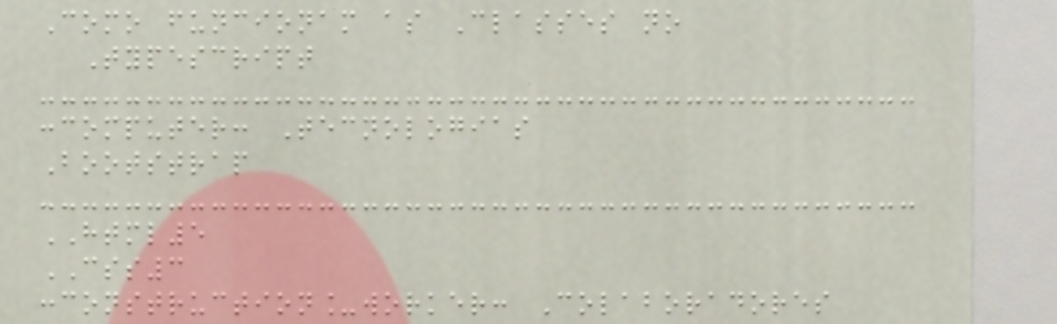Como funcionam as Classes no
Typescript
:computer: Tecnologias
Bootstrap
HTML5
CSS3
:construction_worker: Colaboradores
